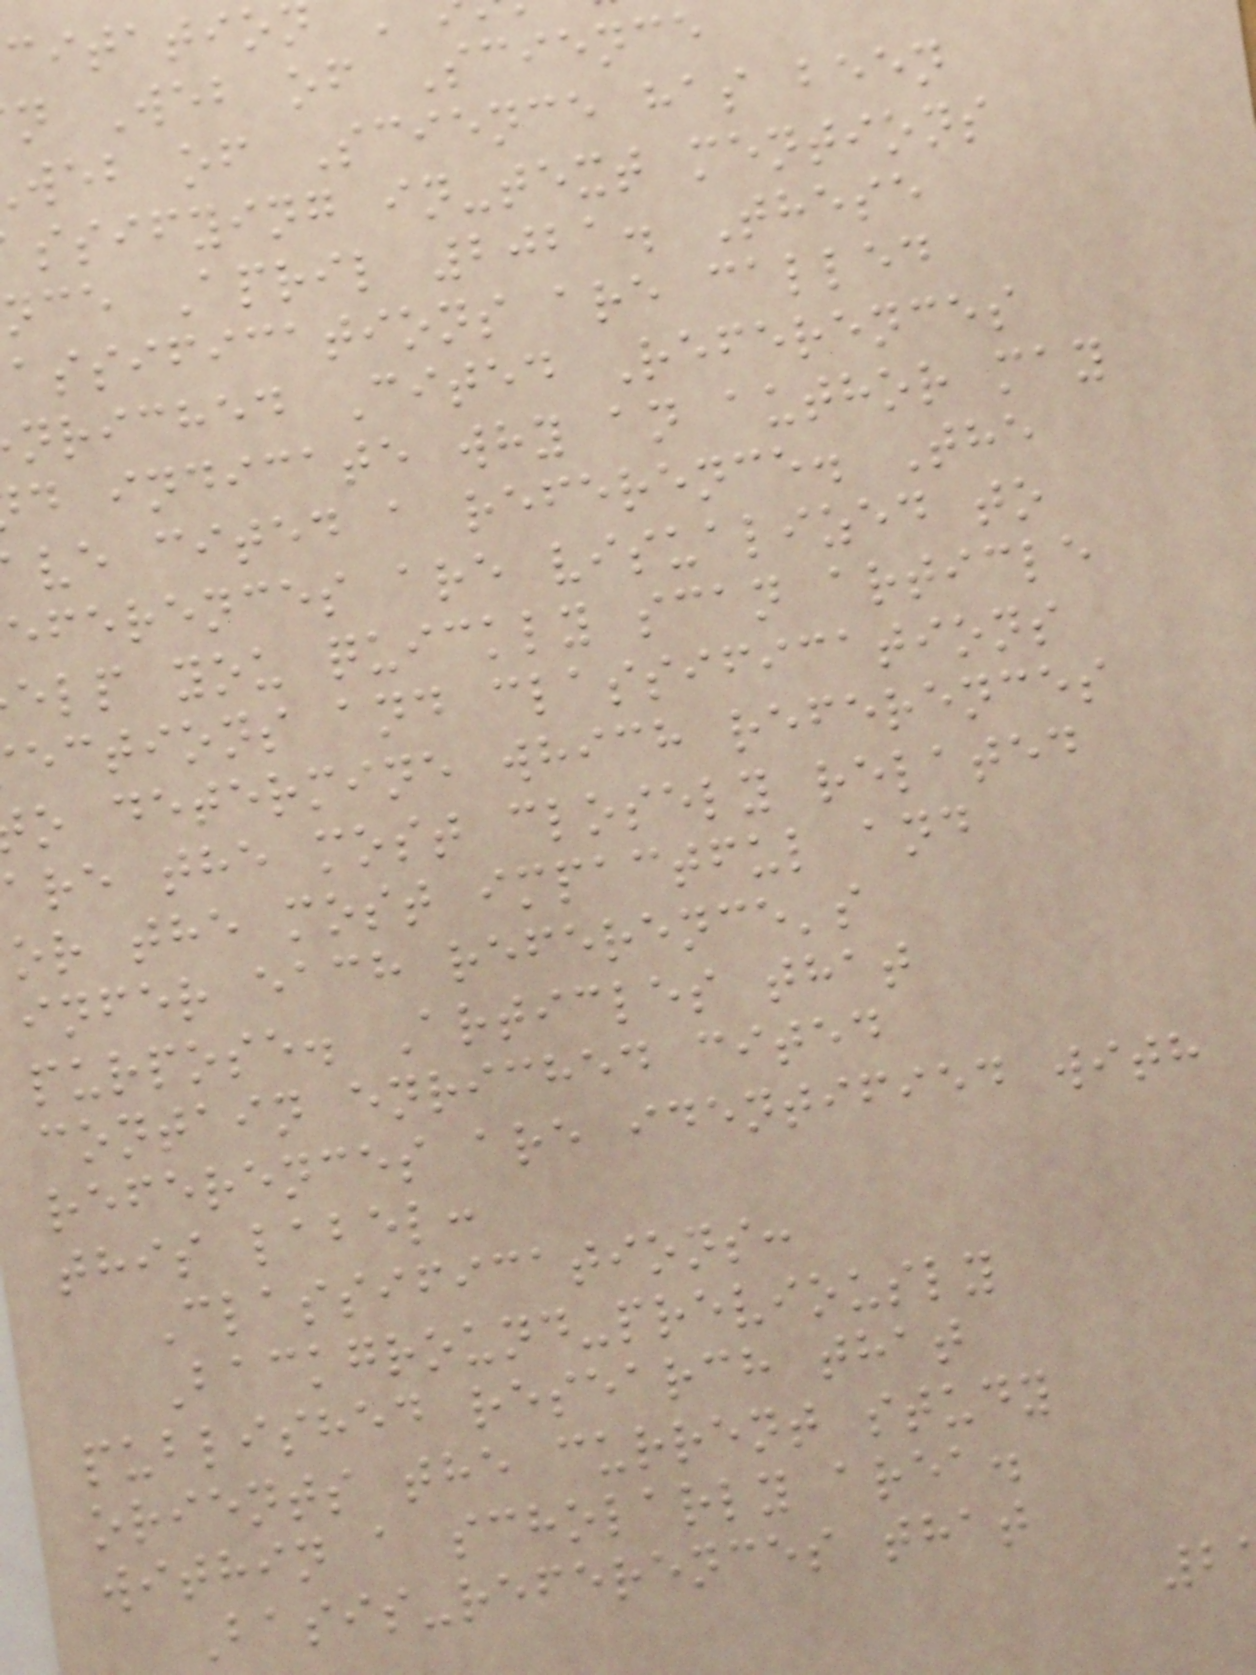n Web of Science
web of Science has been
ssifying in-text mentions
nce April 2021. These
assifications are called
nriched Cited References
d indicate why an author may
ve cited a reference. The
eferences are visualized to
elp you quickly scan article
ections and classifications
o determine which references
are the most closely related
or the most impactful and
infer each reference's
purpose. Articles that
contain enriched cited
references are identified with
this label:
Classifications:
Background-previously
published research that
orients the current study
within a scholarly area.
Basis-references that
